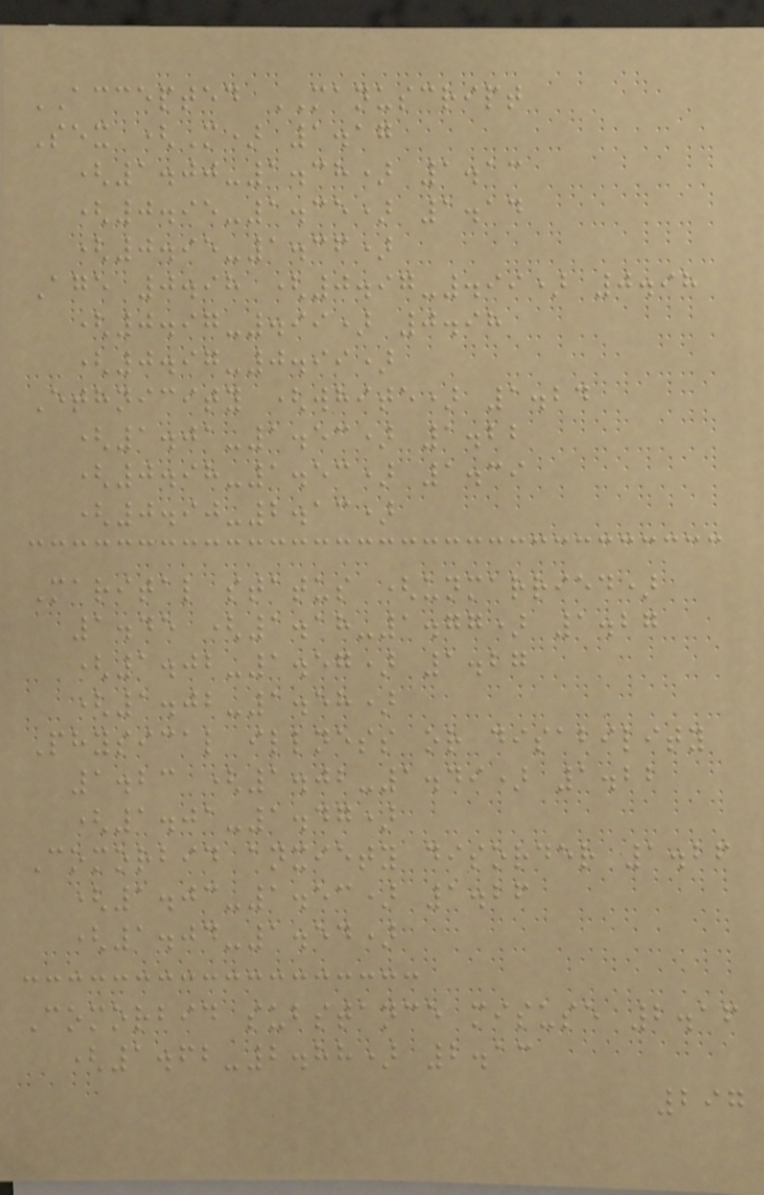ACCEPTED MANUSCRIPT
Sex (M) 1.17
(1.00-1.38) 1.13
(0.95-1.35) 1.14
(0.95-1.36)
Age 0.98 (0.97-.99) 0.98
(0.97-.99) 0.98
(0.97-0.99)
Ethnicity (white) 1.24
(1.01-1.53) 1.22
(0.98-1.53) 1.39
(0.90-2.13)
Marital status (unmarried)
1.45 (1.18-1.77) 1.27
(1.02-1.57) 1.27
(1.02-1.58)
Physical illness or disability
1.23 (1.02-1.49) 1.22
(1.01-1.47)
Comorbid anxiety disorder 1.26
(1.03-1.53) 1.26
(1.04-1.54)
Comorbid substance misuse 2.16
(1.62-2.88) 2.13
297
